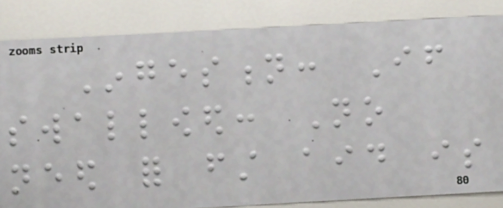Ingestion: If
swallowed: No
need for first aid is
